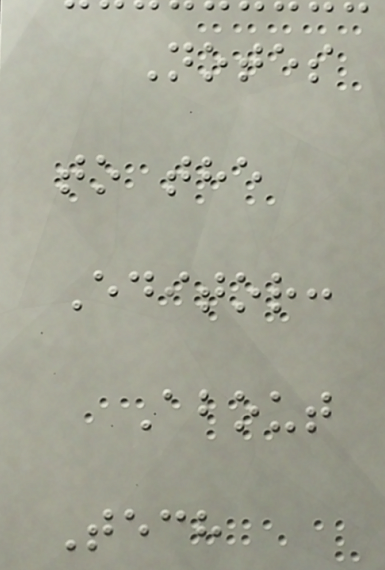Notes
to the
Editor:
About
Tech
